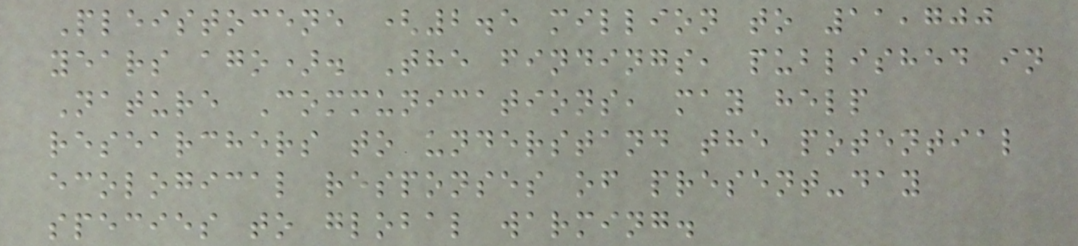Pleistocene (2.5 million to 11,700
years ago). The findings, published in
Nature Communications, may help
researchers to understand the potential
ecological responses of present-day
species to global warming.
